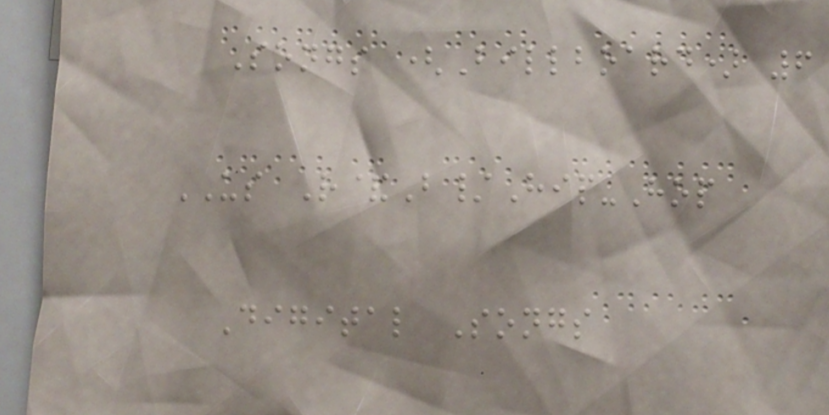Songs (Billboard) 6
US R&B/Hip-Hop
Digital Songs
